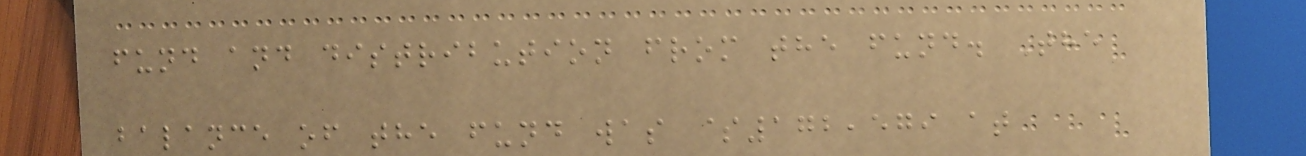fund and distribution from the fund. The
balance of the fund was $172,579 at
